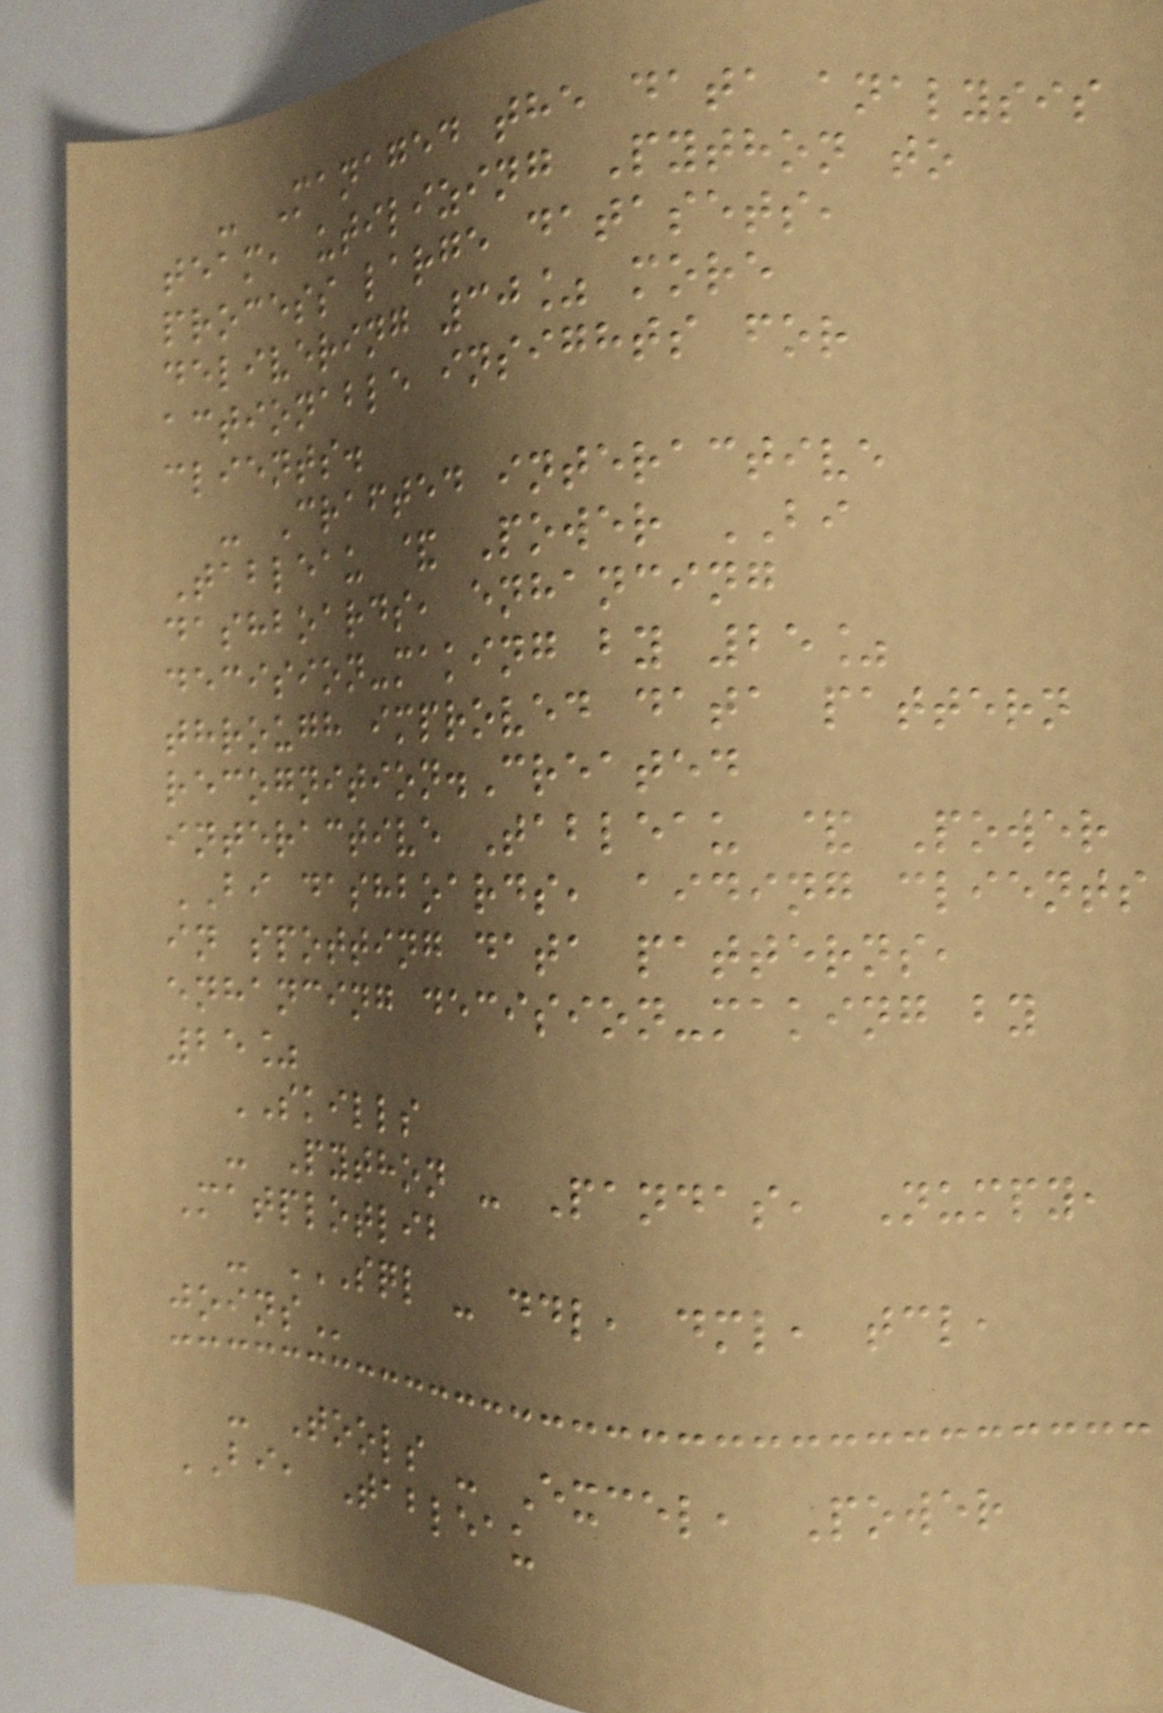- Managed the data analysis
team, utilizing Python to
process large datasets,
delivering 30% more
actionable insights for
clients.
- Crafted interactive
Tableau & Power BI
dashboards, enhancing
decision-making by 25%
through improved data pattern
recognition.Created
interactive Tableau & Power
BI dashboards, aiding clients
in spotting data patterns,
enhancing decision-making by
25%
SKILLS
- Python - Pandas, Numpy,
Matplotlib
- SQL - DDL, DML, TCL,
JOINS
- Tools - Excel, Power
BI, Tableau
